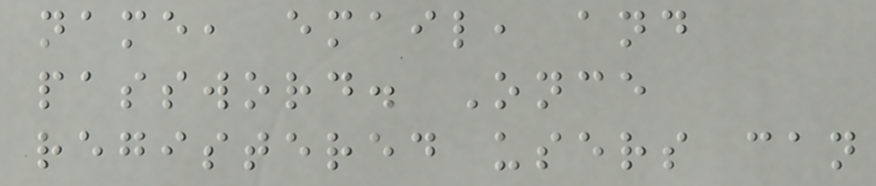name, email, and
password. Once
registered users can
